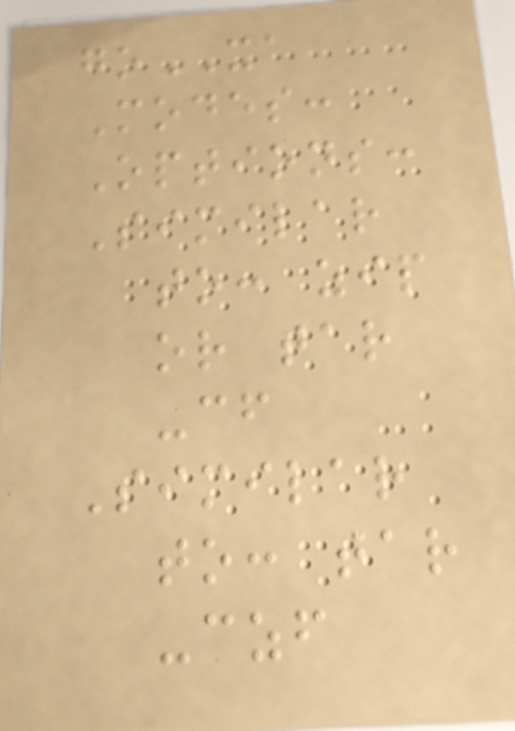goXA
Modes:
Options:
Similar
to: zip
or tar
-cf
Similar
to: tar
-czf
